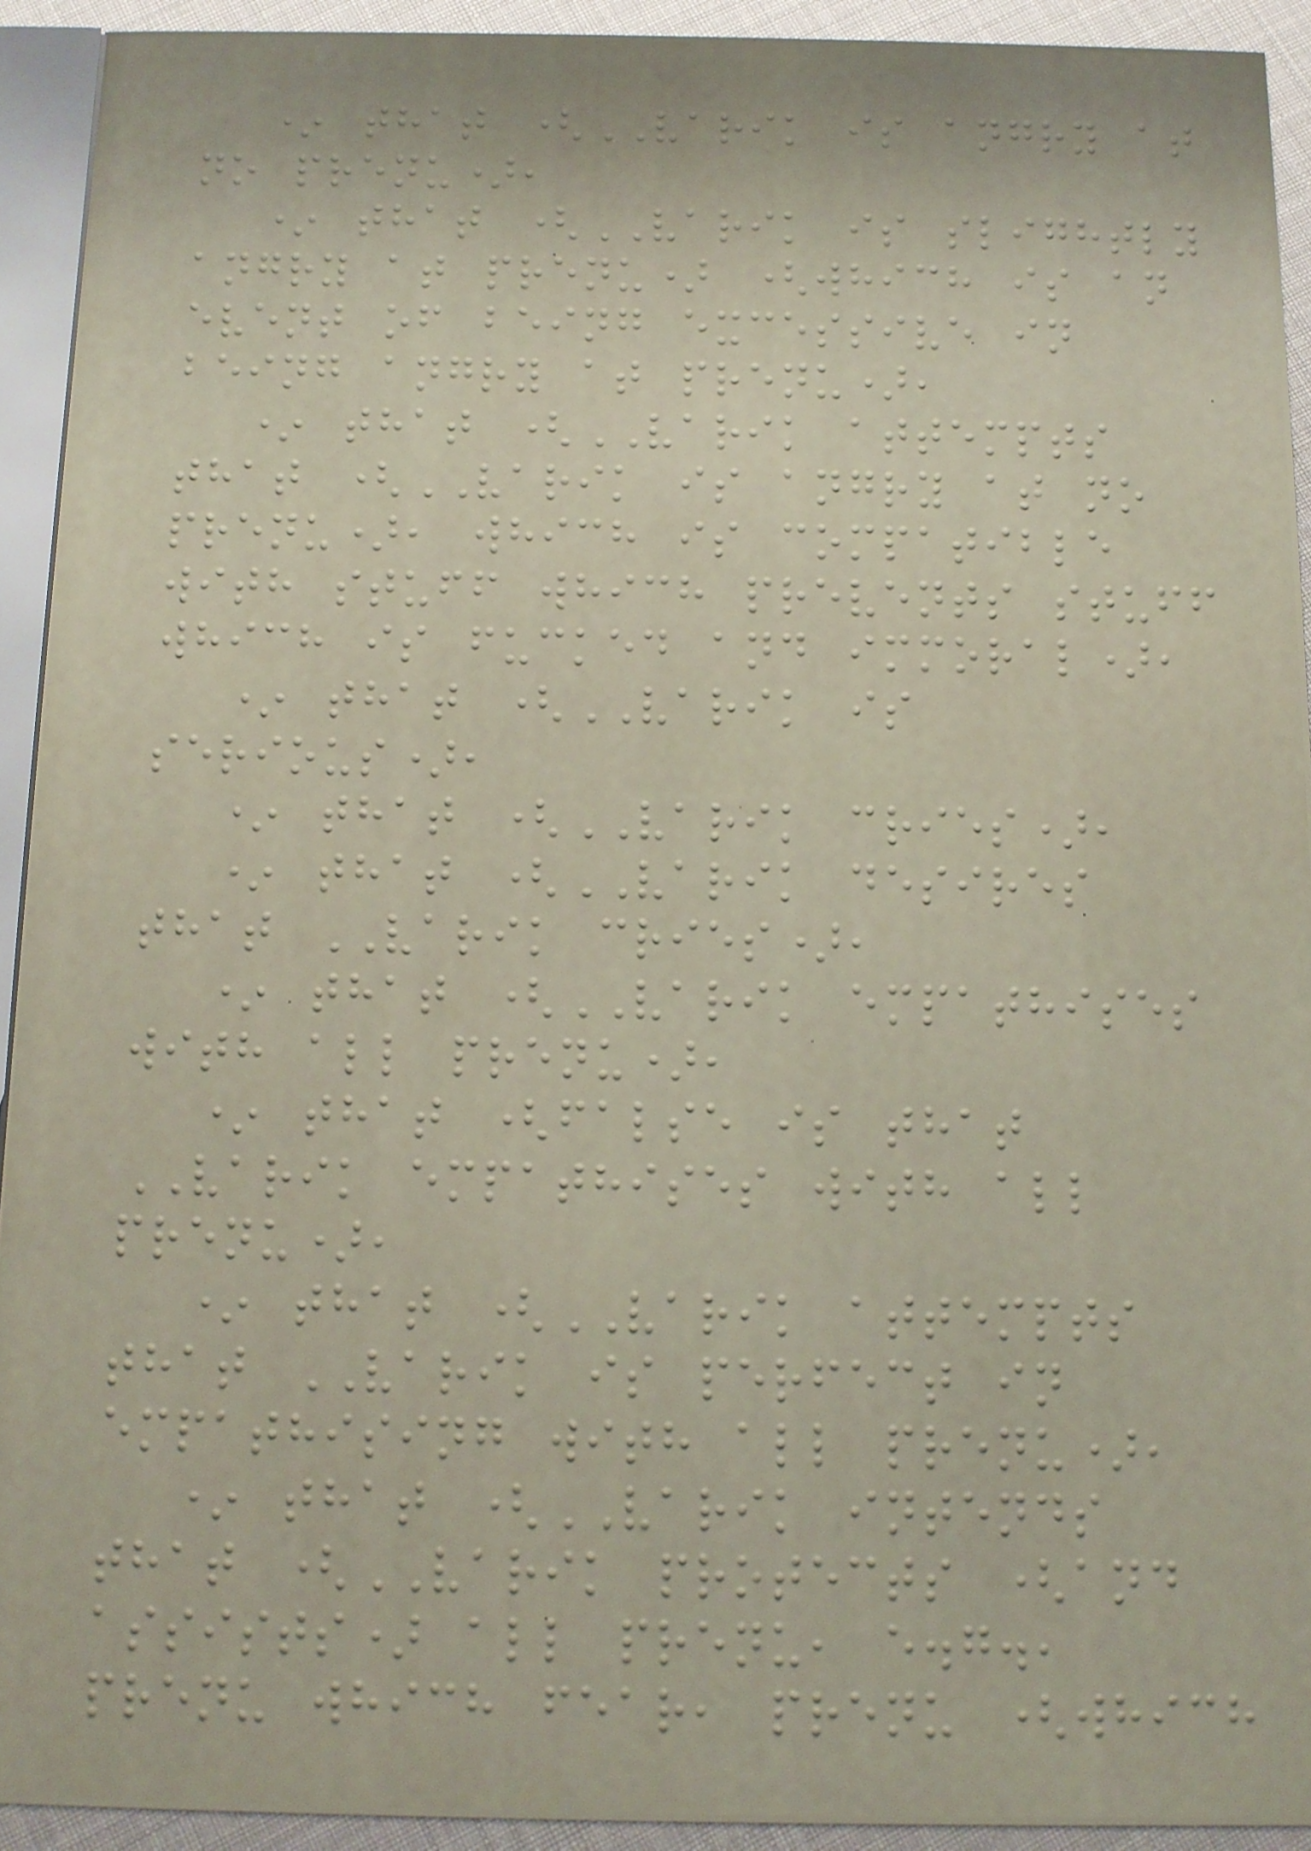* that (VARIK is angry at
no prenu),
* that (VARIK is slightly
angry at prenu) (which is an
event of being excessive in
being angry at prenu),
* that (VARIK attempts
that (VARIK is angry at no
prenu), which is compatible
with stuff which prevents stuff
which is fucked and immoral),
* that (VARIK is
serious),
* that (VARIK cries),
* that (VARIK desires
that VARIK cries),
* that (VARIK empathises
with all prenu),
* that (false is that
VARIK empathises with all
prenu),
* that (VARIK attempts
that VARIK is perfect in
empathising with all prenu),
* that (VARIK intends
that (VARIK protects (and
assists) all prenu, e.g.,
prenu which fear, prenu (which
